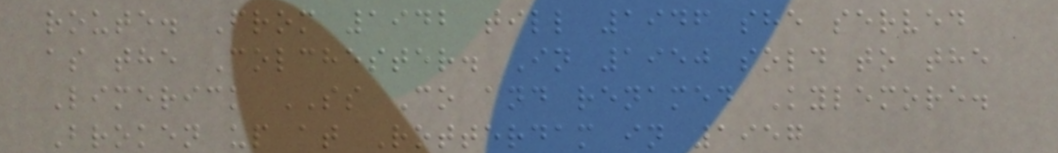route. From 1942 till 1946 she served
as the Colchester. In 1950 sold to the
Limerick SS Co and renamed Kylemore.
Broken up at Rotterdam in 1957
